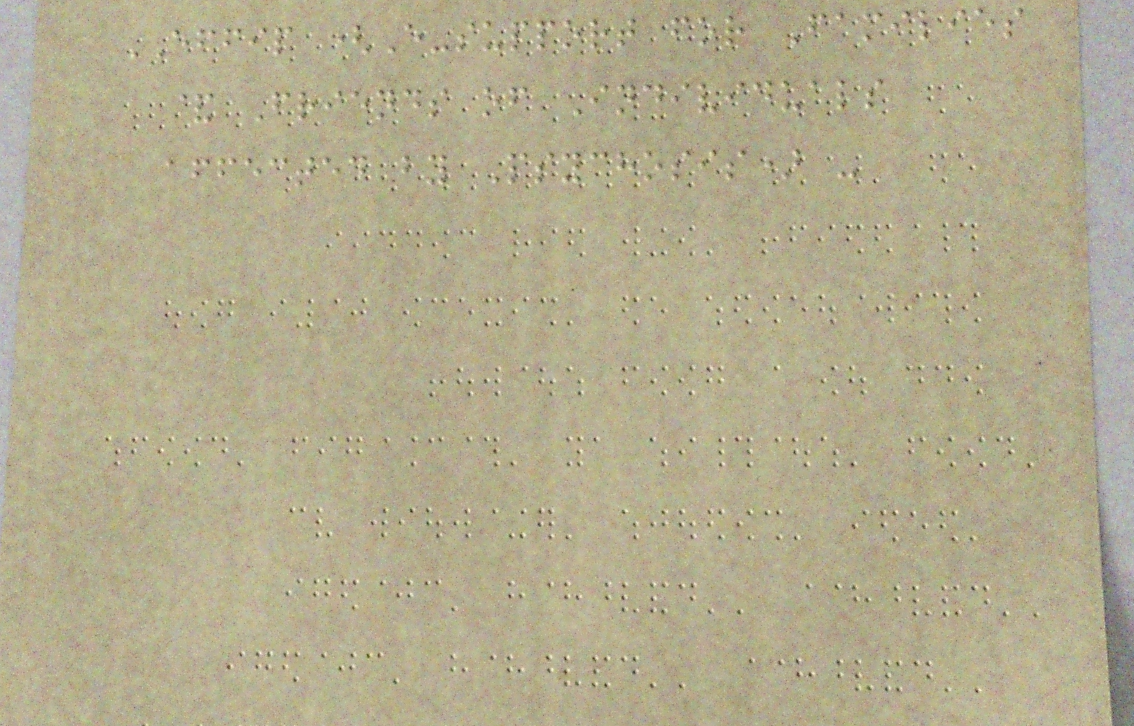EFFIP (E-support for Families
& Friends of Individuals
affected by Psychosis) -
